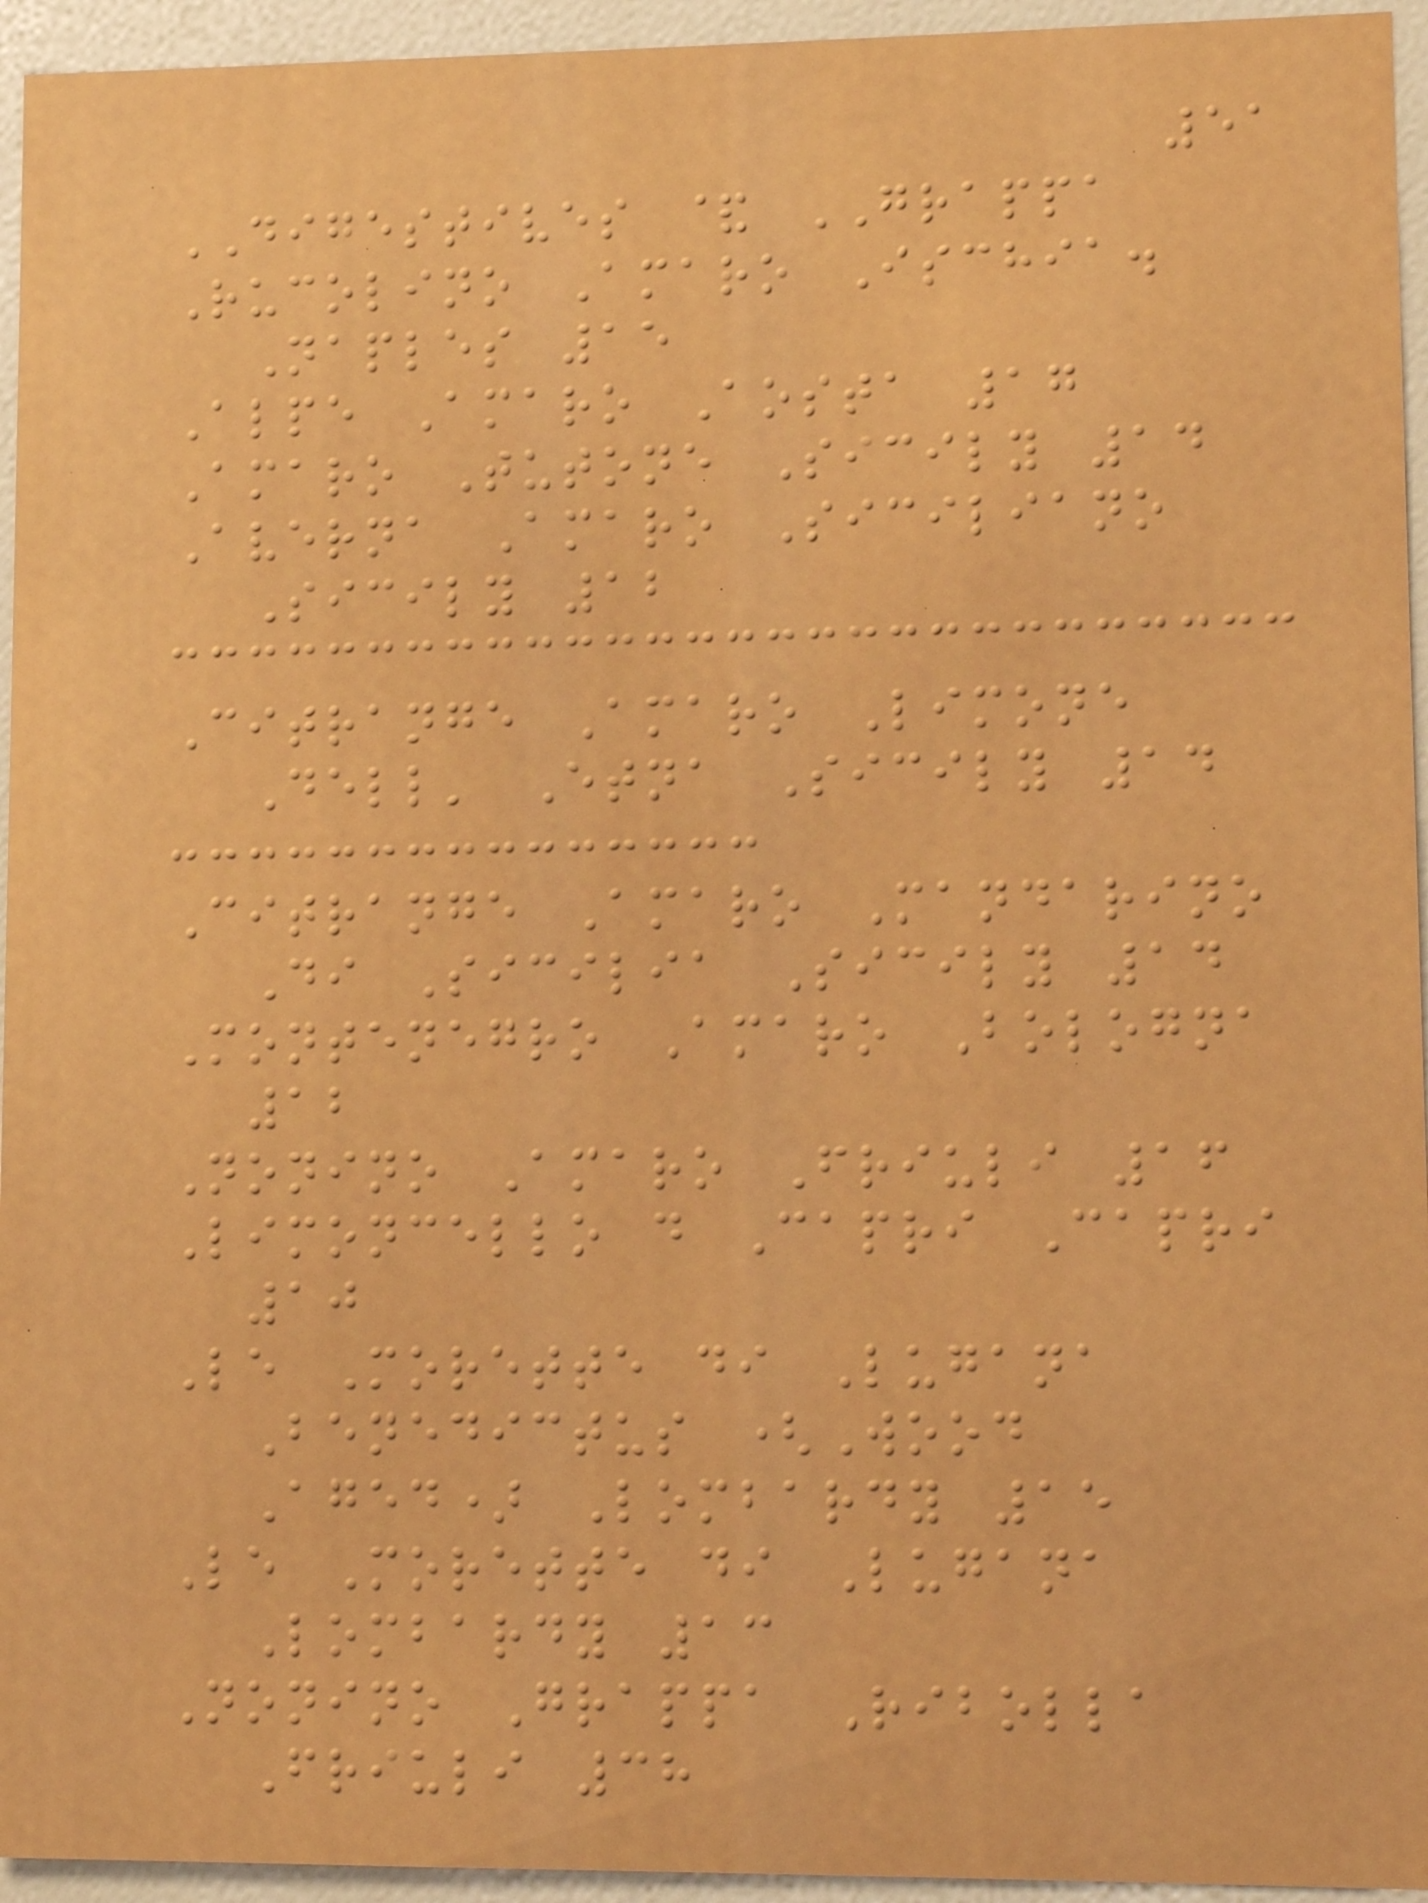51
DIGESTIVES & GRAPPA
Rucolino Amaro Ischia.
Naples 15
Alpe Amaro Aosta 17
Amaro Tutone Sicily 14
Averna Amaro Siciliano
Sicily 12
Citrange Amaro Limone
Dell' Etna Sicily 14
Citrange Amaro Mandarino
Di Sicilia Sicily 14
Montenegro Amaro Bologna
12
Nonino Amaro Friuli 16
Limoncello d Capri Capri
10
Le Morette di Lugana
Benedictus (Wood
Aged) Lombardy 15
Le Morette di Lugana
Lombardy 13
Nonino Grappa Ribolla
Friuli 38
